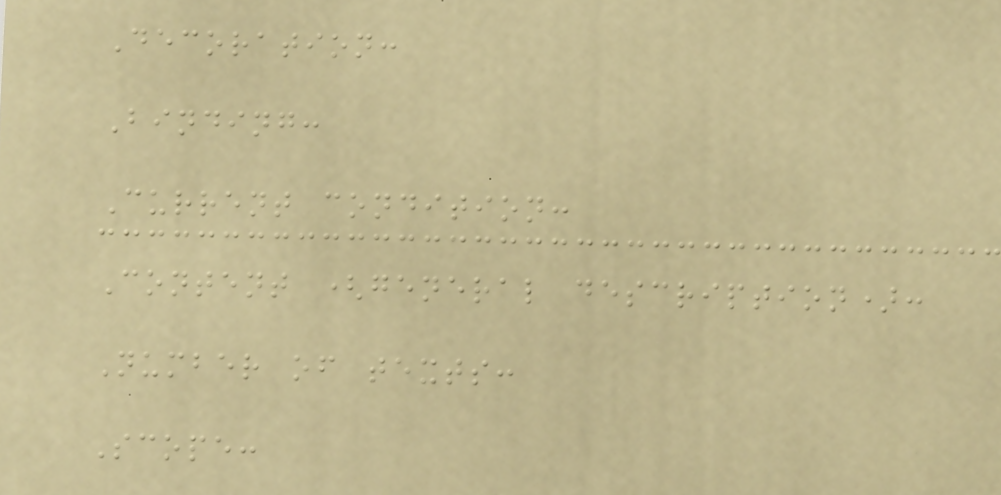Decoration:
Binding:
Current condition:
Content (general description):
Number of texts:
Scope:
